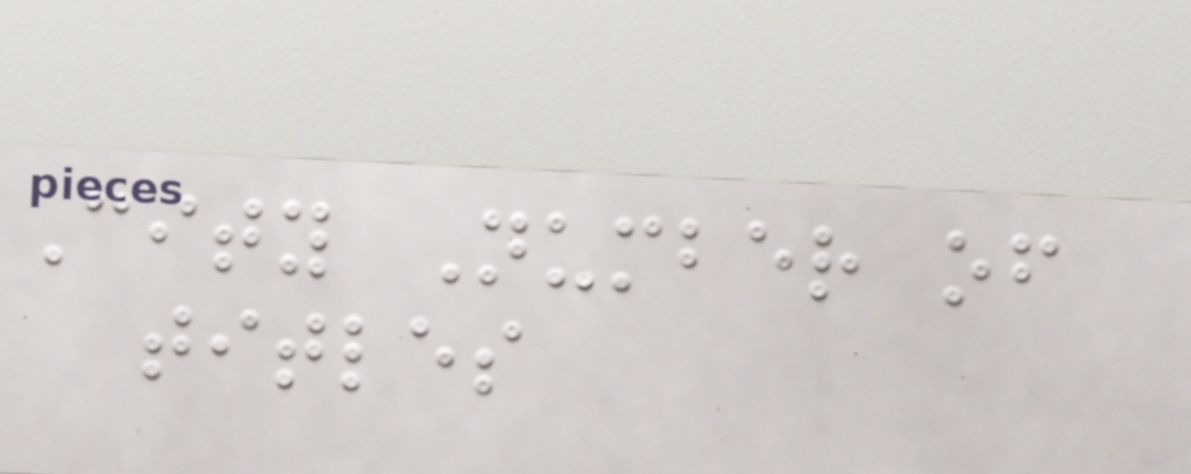City Number of
titles
